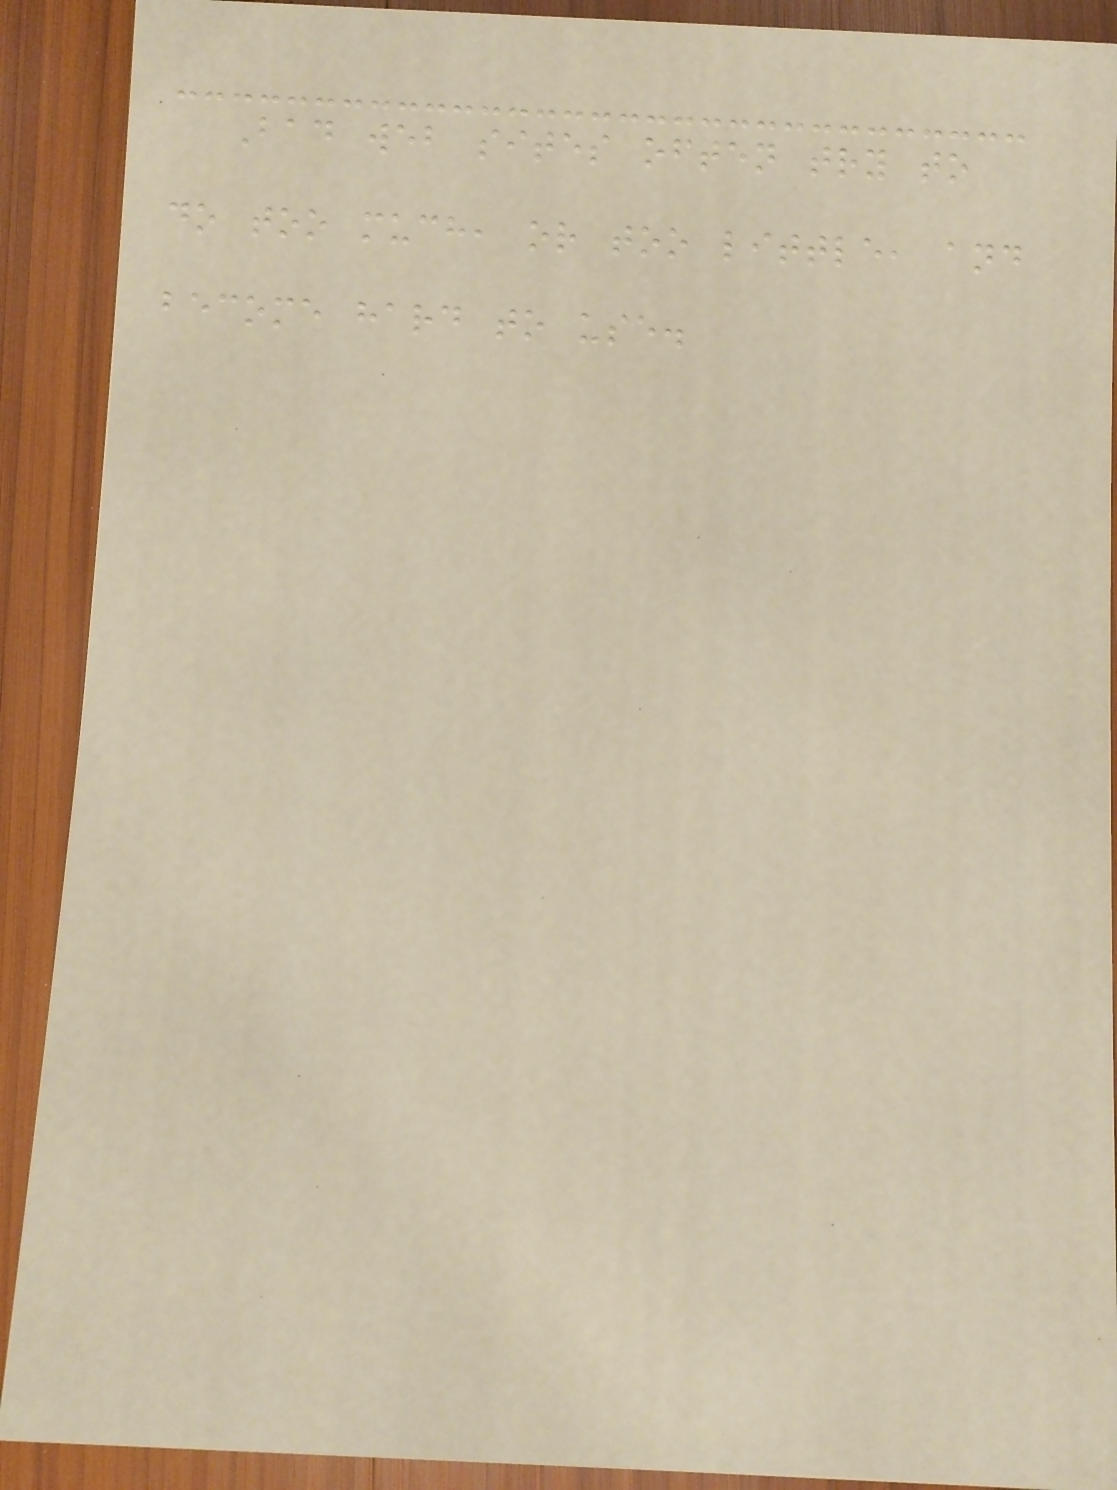Bad web sites often try to
do too much, or too little, and
become hard to use.
